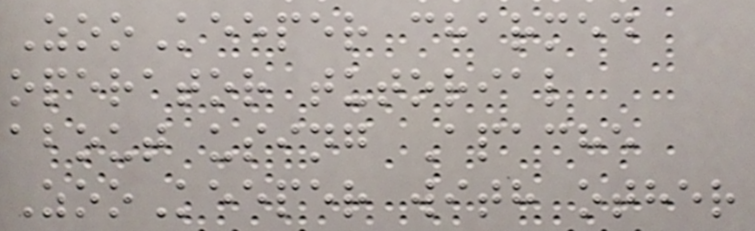ZooKeeper charmed
operator tutorial
about using Apache
ZooKeeper with other
